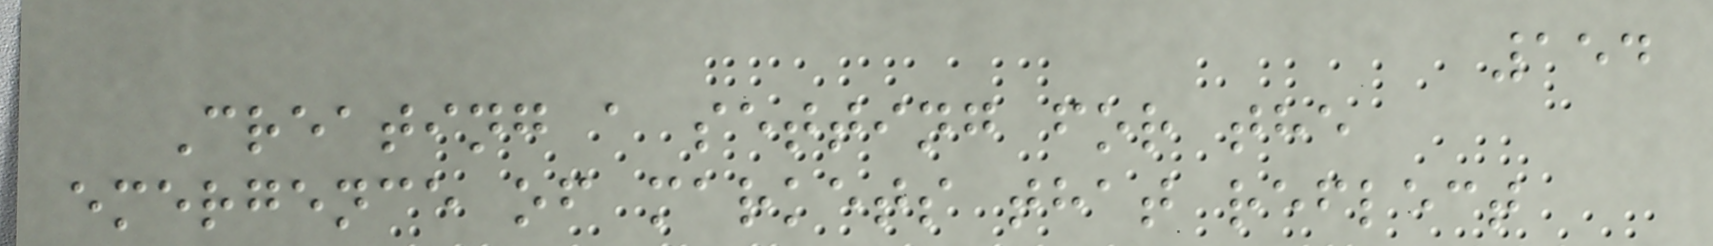154
Creating a setting for the
emergence of markets that reflect
